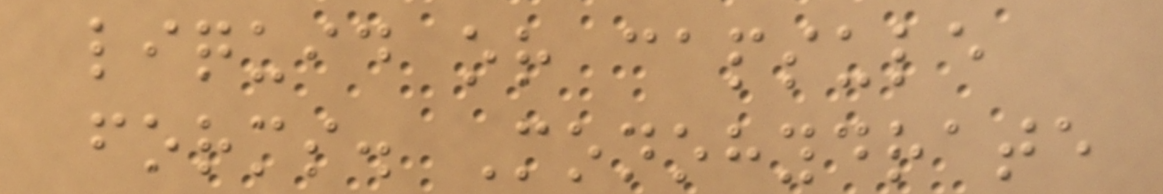liquid or capsule
forms. Monohydrate
